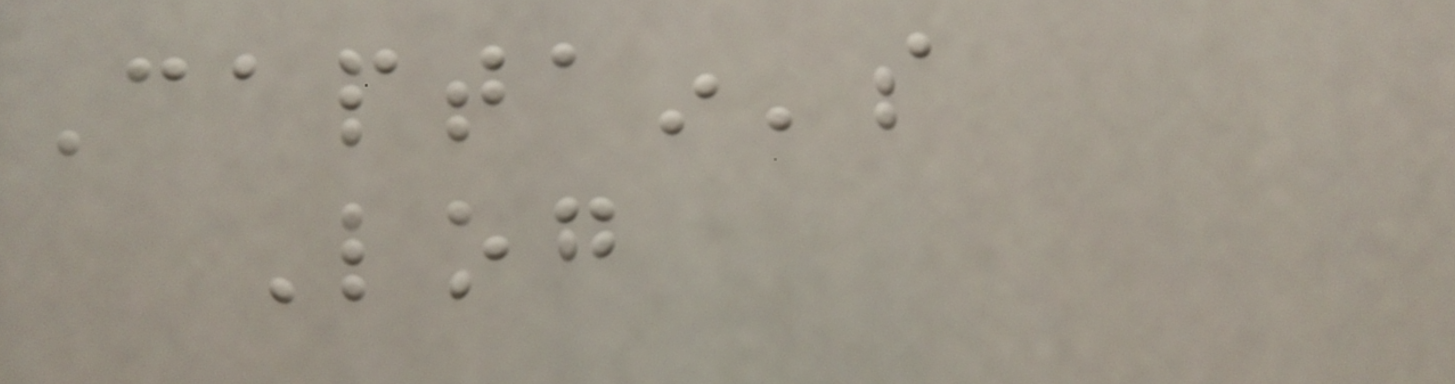Captain's
Log
